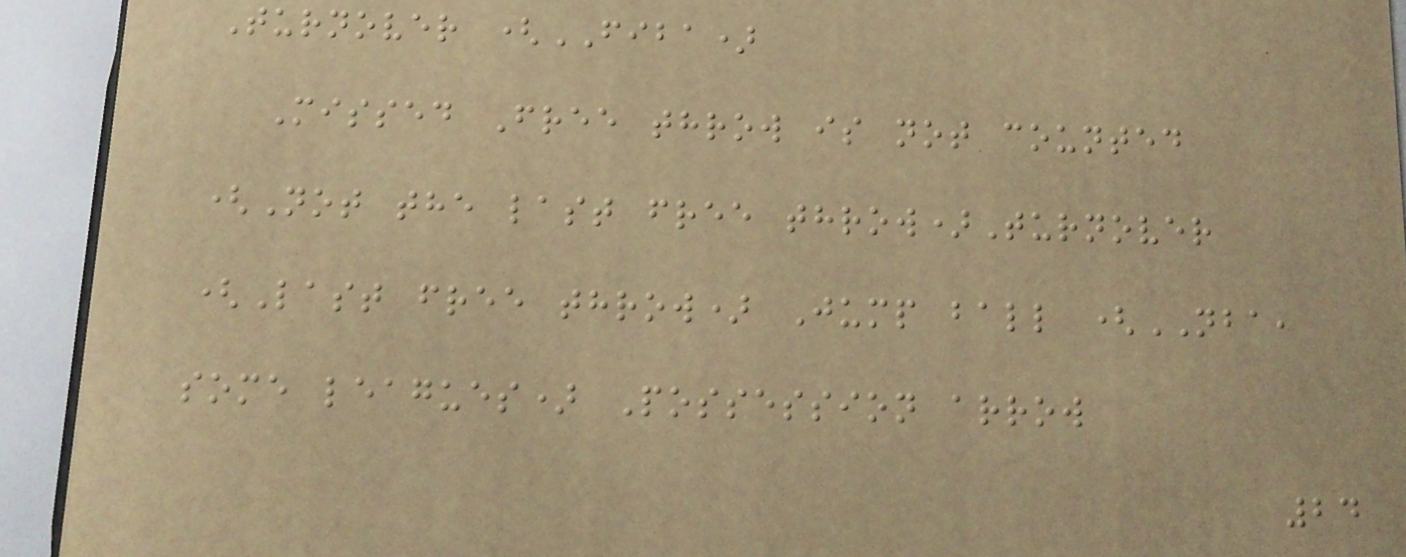Turnover (FIBA)
Missed Free throw is not counted
(Not the last free throw)Turnover
(Last free throw) Jump ball (NBA,
some leagues) Possession arrow
24
